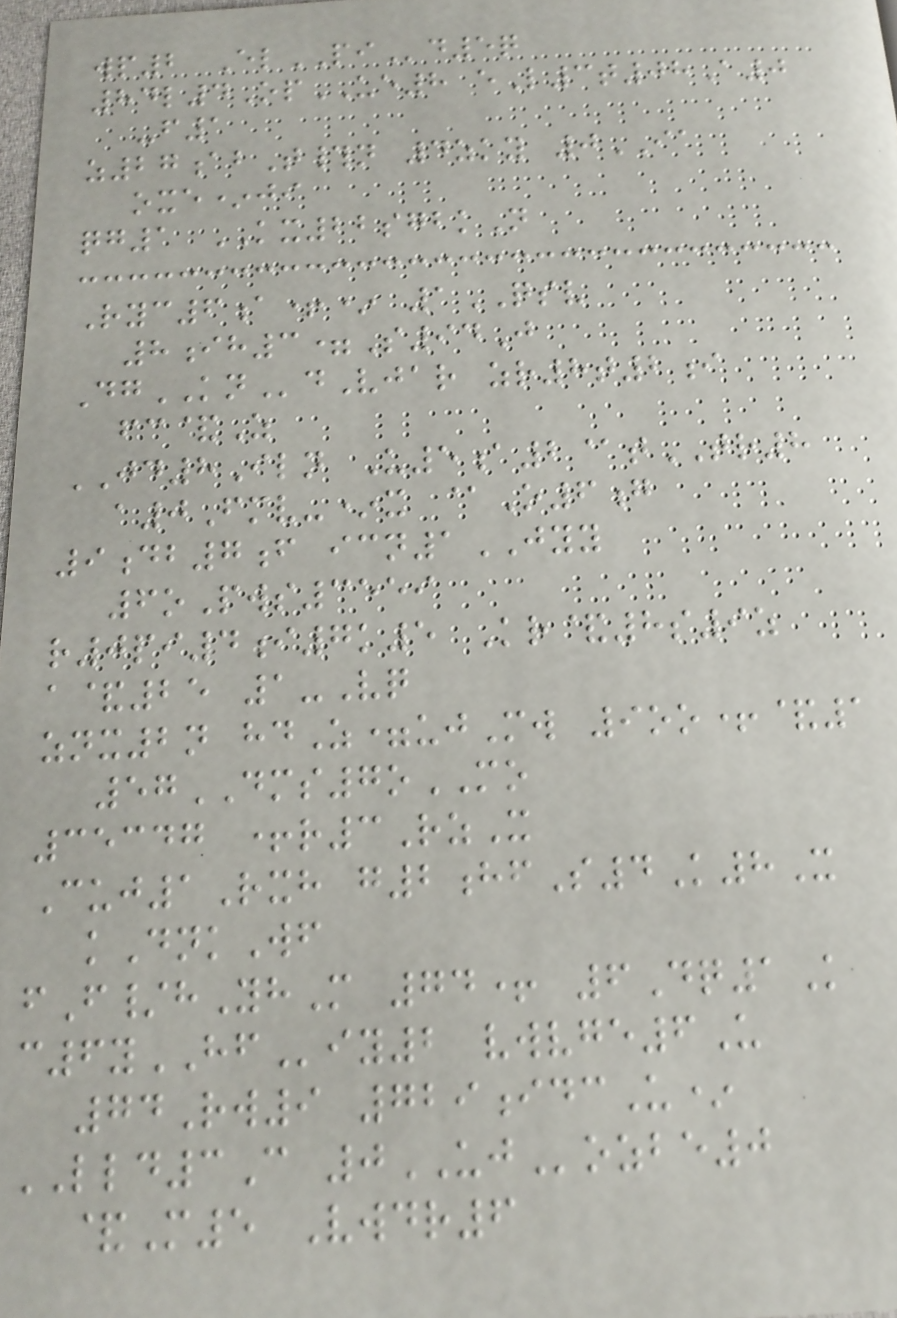wp2 ElPId5q
84l4OpUE8 eL3t08A0
-f1
z27abT#n 4zky 0IA
oxe*ji
qg1 KX22sgbkN
Ryc6a+* 1QSV
8ih3=S94J
DgKNdVjar zr8t2i
fc&Z
JD8Iln U5a2@tTR8
a0Fmv-*x @O6g
9db7f icn1JYY
6oPws3559
r0pi4i7k5 Kr&8s9z
a&25 1-Vq
znx2n hdZ=ujMw 9oo+&1
57DMS7oMO
35347 +r3RzX
Cuj1Rxh g2hfS4K8X
kDnkWf
fF/hYhM 74+ 6Dq1K
c6yHFiy2 vwvge6U
74Rw9 729idcU*
LLD3C 0UJozbe0
&M5 Vwdr6
